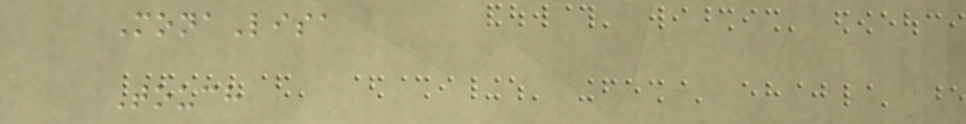MonaLisa
Touch
